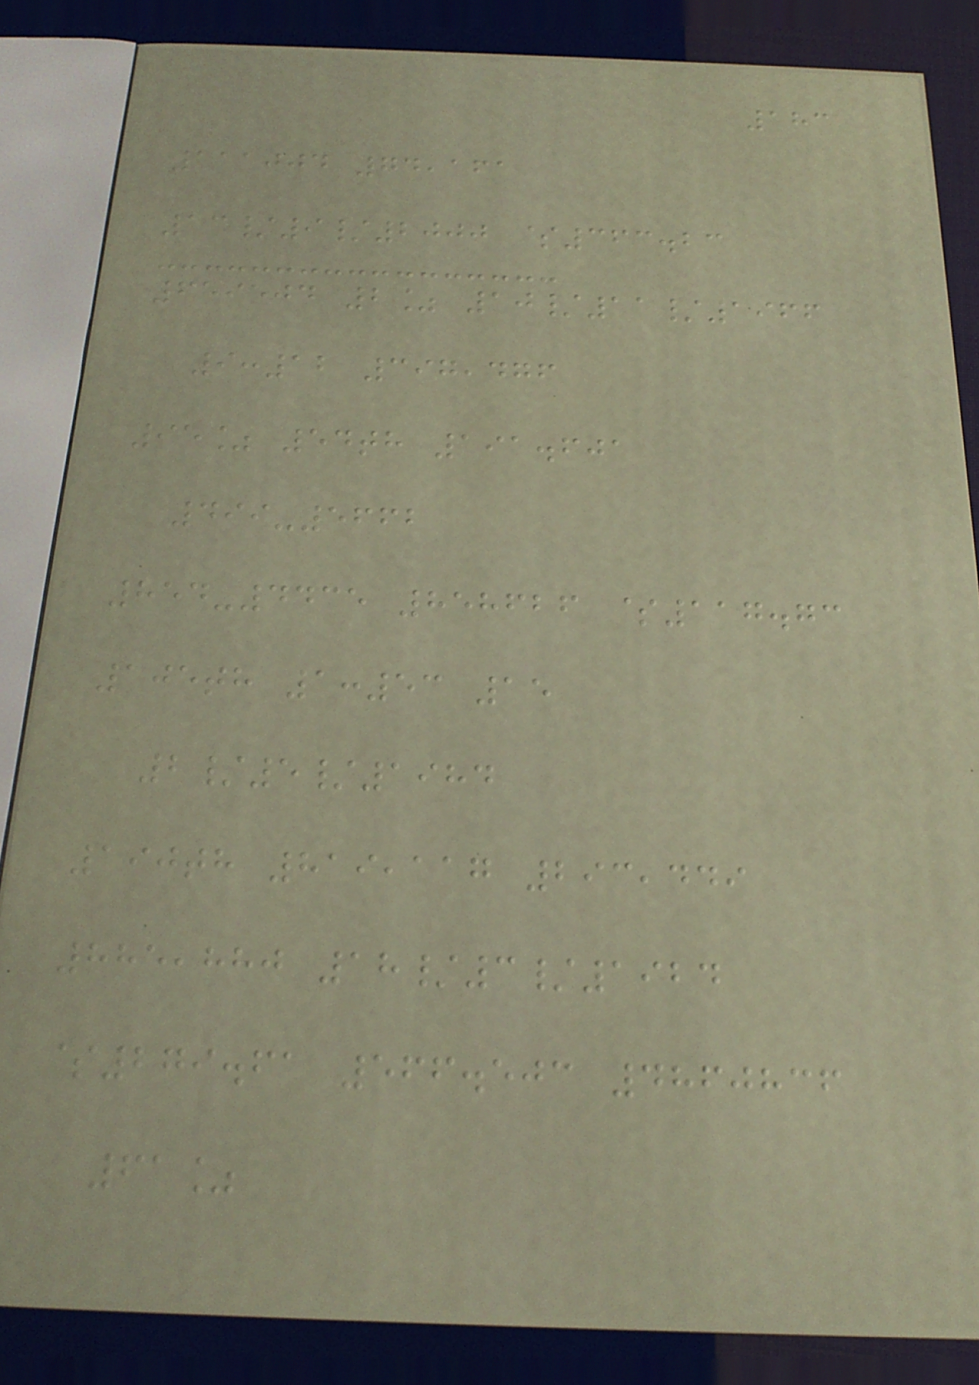183
111004 74,161
13/9/2000 $363.23
659504 2% 10/11/1966
9:12 397,476
95% 54th 191.601
499-5662
854-4435 858626 $117.73
105th 1:53 15
2/5/1984
190th 819,117 293,449
885,880 18/3/1924
$279.61 566.503 4860836
61%
